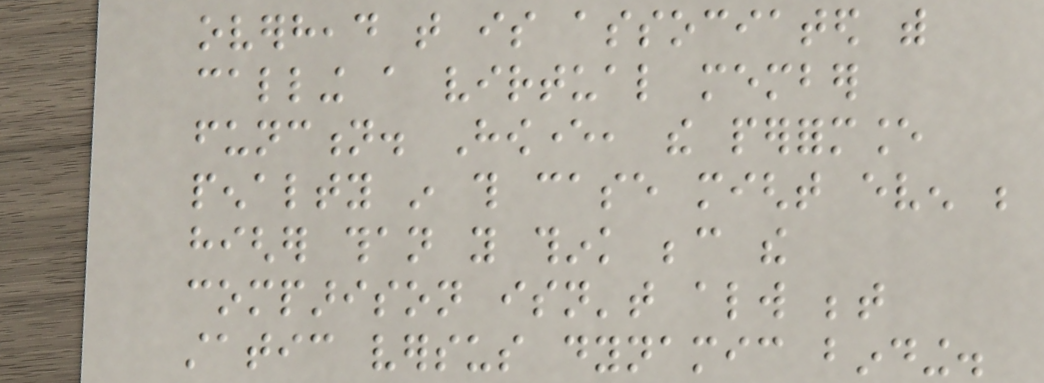overhead that is associated with
calling a virtual member
function. However, the performance
penalty in this case might even be
higher than you think because the
comparison isn't always between
static versus dynamic binding.
